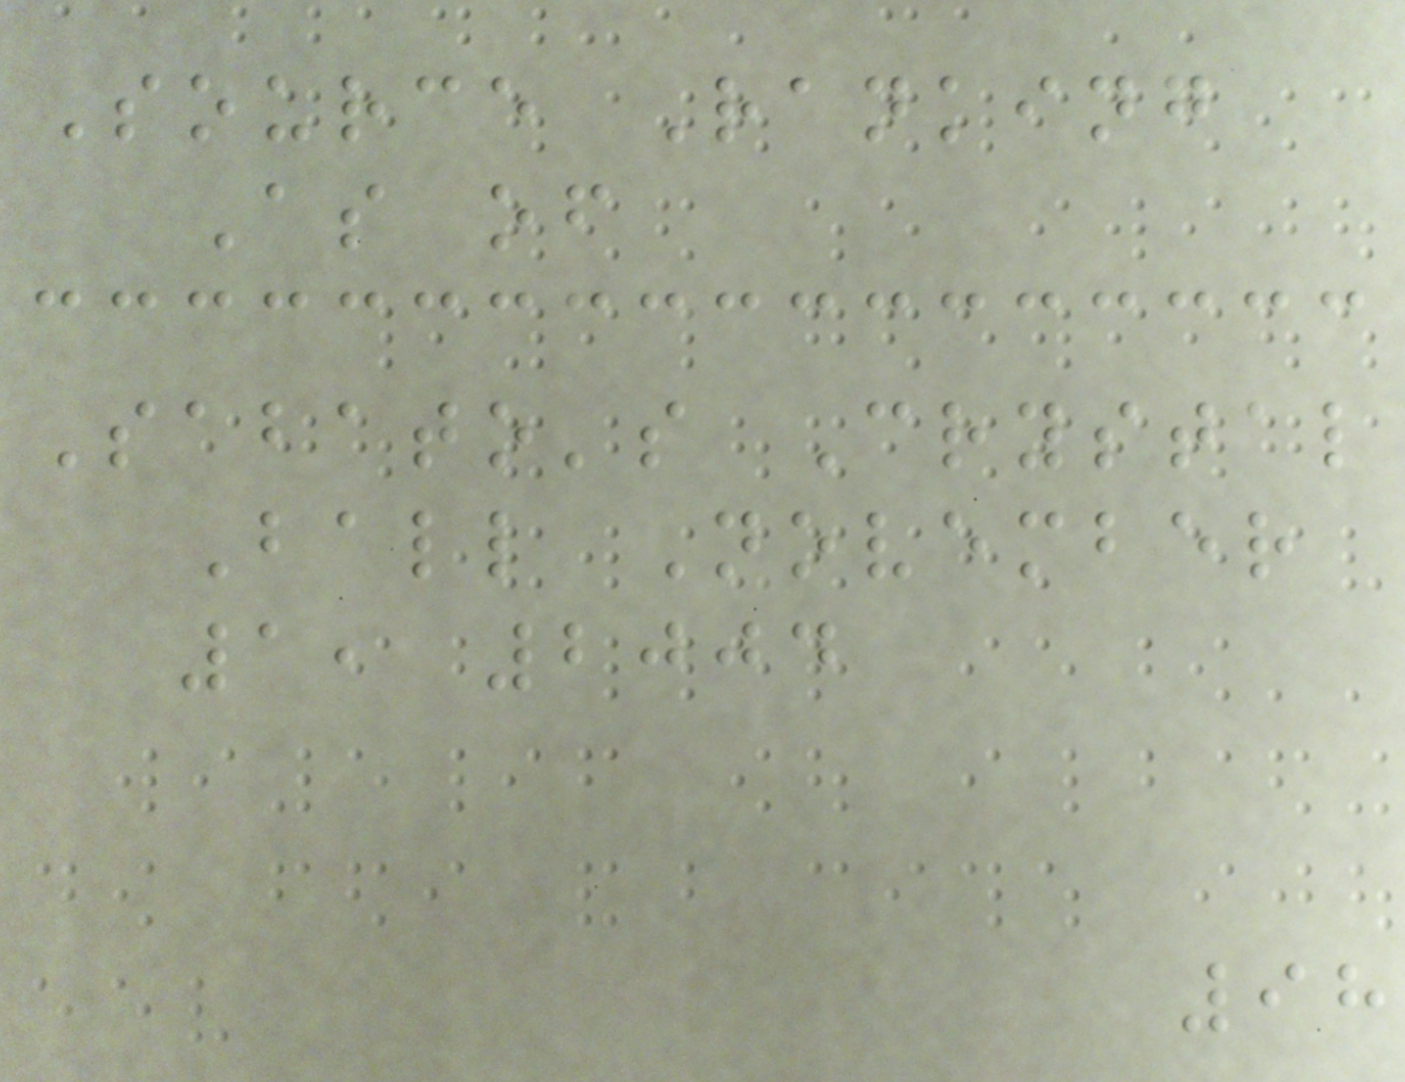Source Ranking
As of
Sabato's Crystal
Ball November
1, 2004
98
